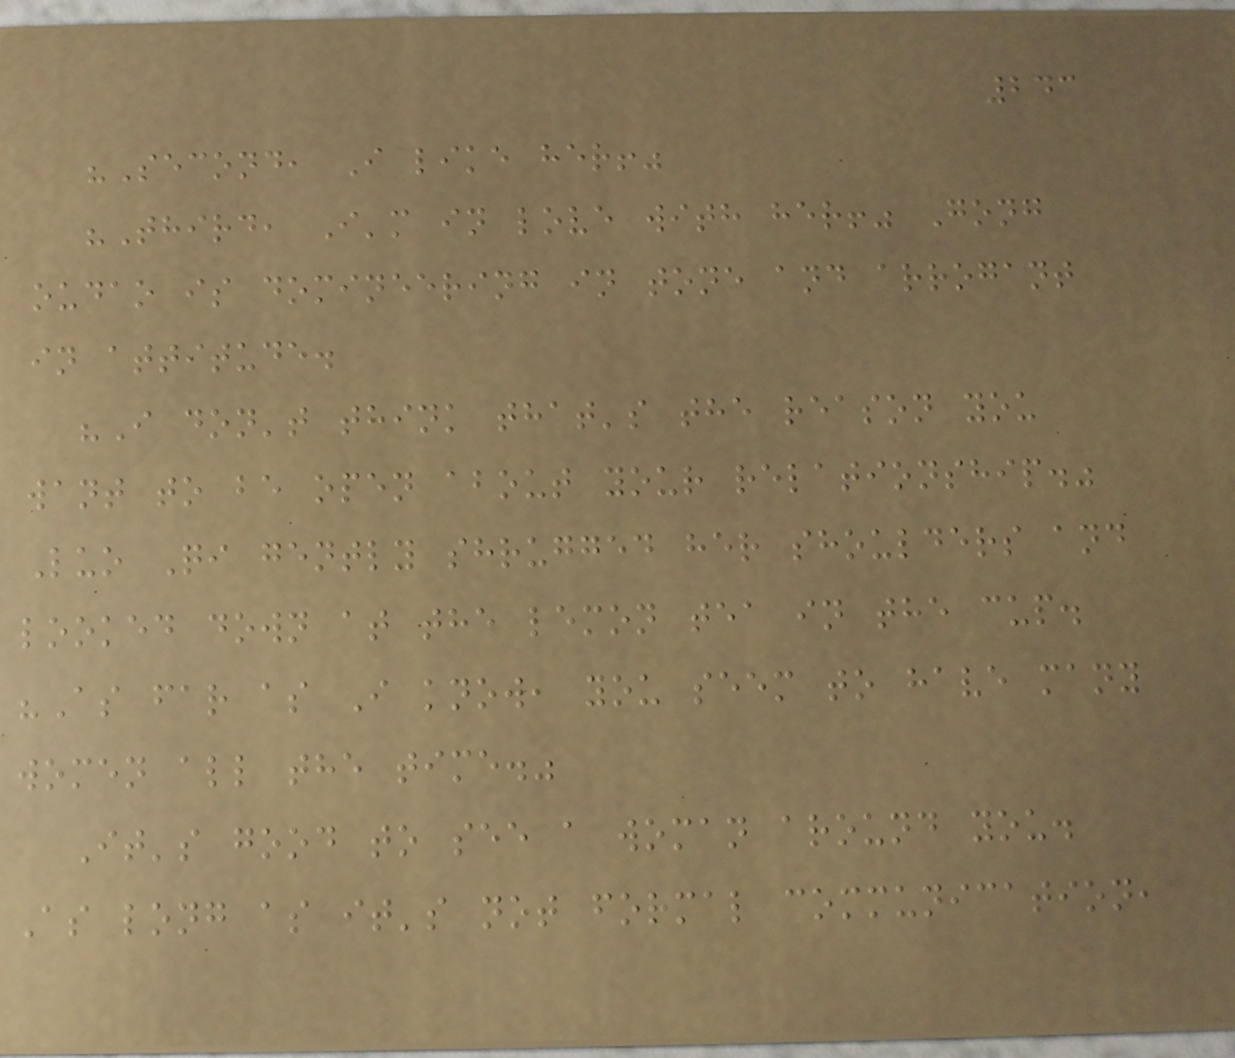243
"Second, I like her!"
"Third, I'm in love with her!" Gong
oudao is domineering in tone and arrogant
in attitude.
"I don't think that's the reason you
want to be open about your relationship."
Luo Qi gently shrugged her shoulders and
looked down at the lemon tea in the cup.
"As far as I know, you seem to have many
women all the time."
It's good to see a woman around you.
As long as it's not formal communication,
